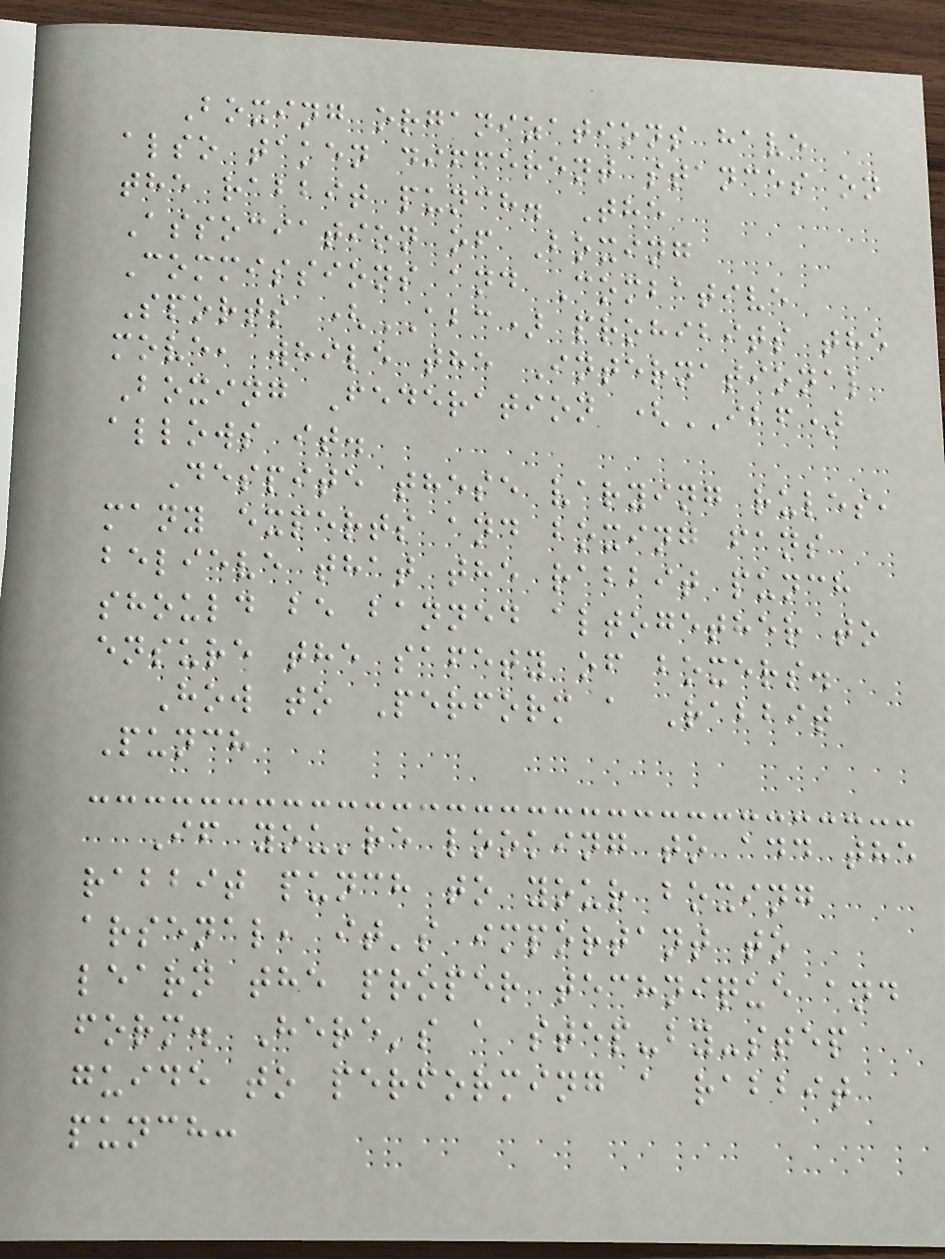Boxing organizations have
also taken different stances on
the rabbit punch. The
Association of Boxing
Commissions and Combative
Sports (ABC) prohibits the
move, while the International
Boxing Federation (IBF)
allows it.
Despite these varying rules,
many experts and boxing fans
believe that the rabbit punch
should be banned altogether to
ensure the safety of boxers.
How to Perform a Rabbit
Punch
If you're looking to add the
rabbit punch to your boxing
arsenal, it's important to
learn the proper technique and
form. Here's a step-by-step
guide to performing a rabbit
punch:
